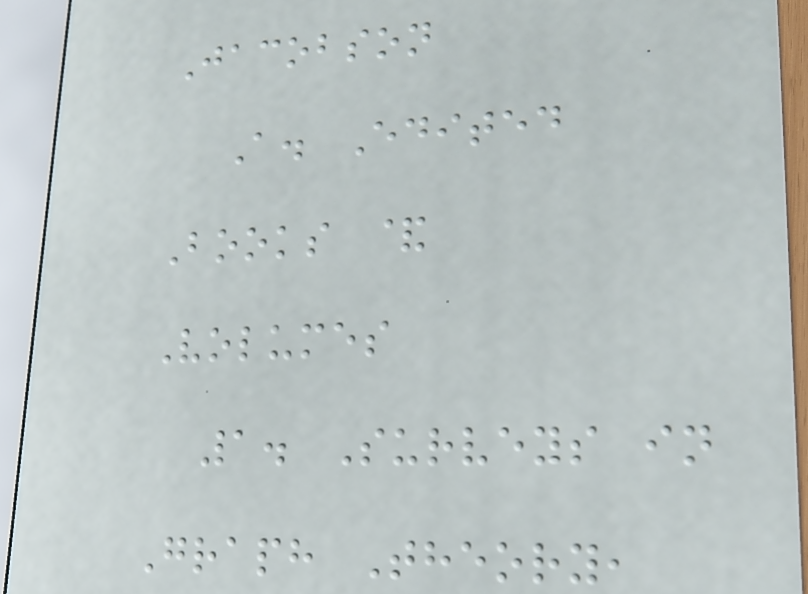Jacobson
A. Edited
Books &
Volumes
1. Surveys in
Graph Theory,
